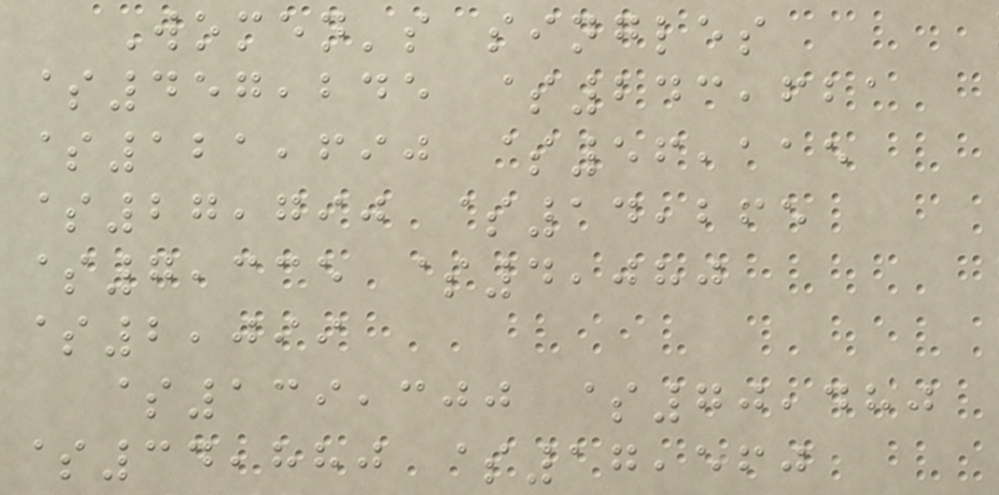Women's singles
$457,245 $243,621
$121,690 $56,115
$27,790 $14,265
$7,335 $4,080
$2,099
$139,300 $70,480
$34,880 $17,560
